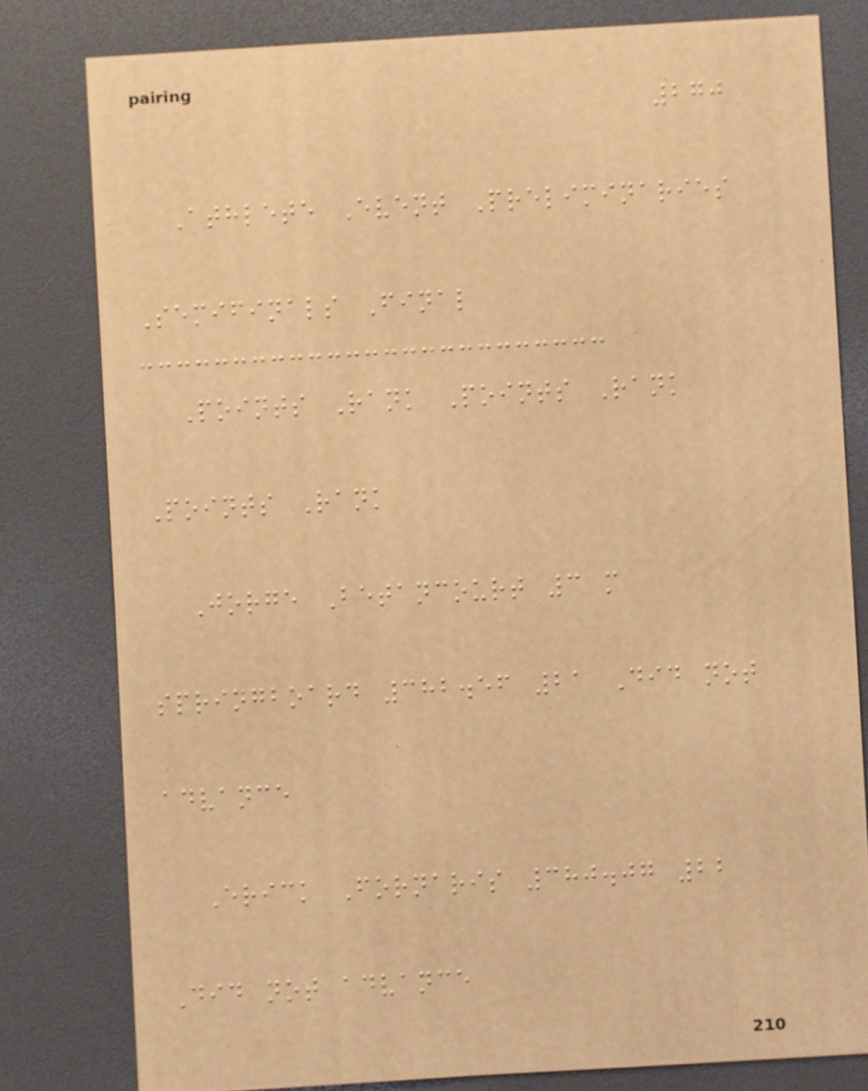270
Athlete Event Preliminaries
Semifinals Final
Points Rank Points Rank
Points Rank
Jorge Betancourt 3 m
springboard 382.56 21 Did not
advance
Erick Fornaris 380.07 22
Did not advance
